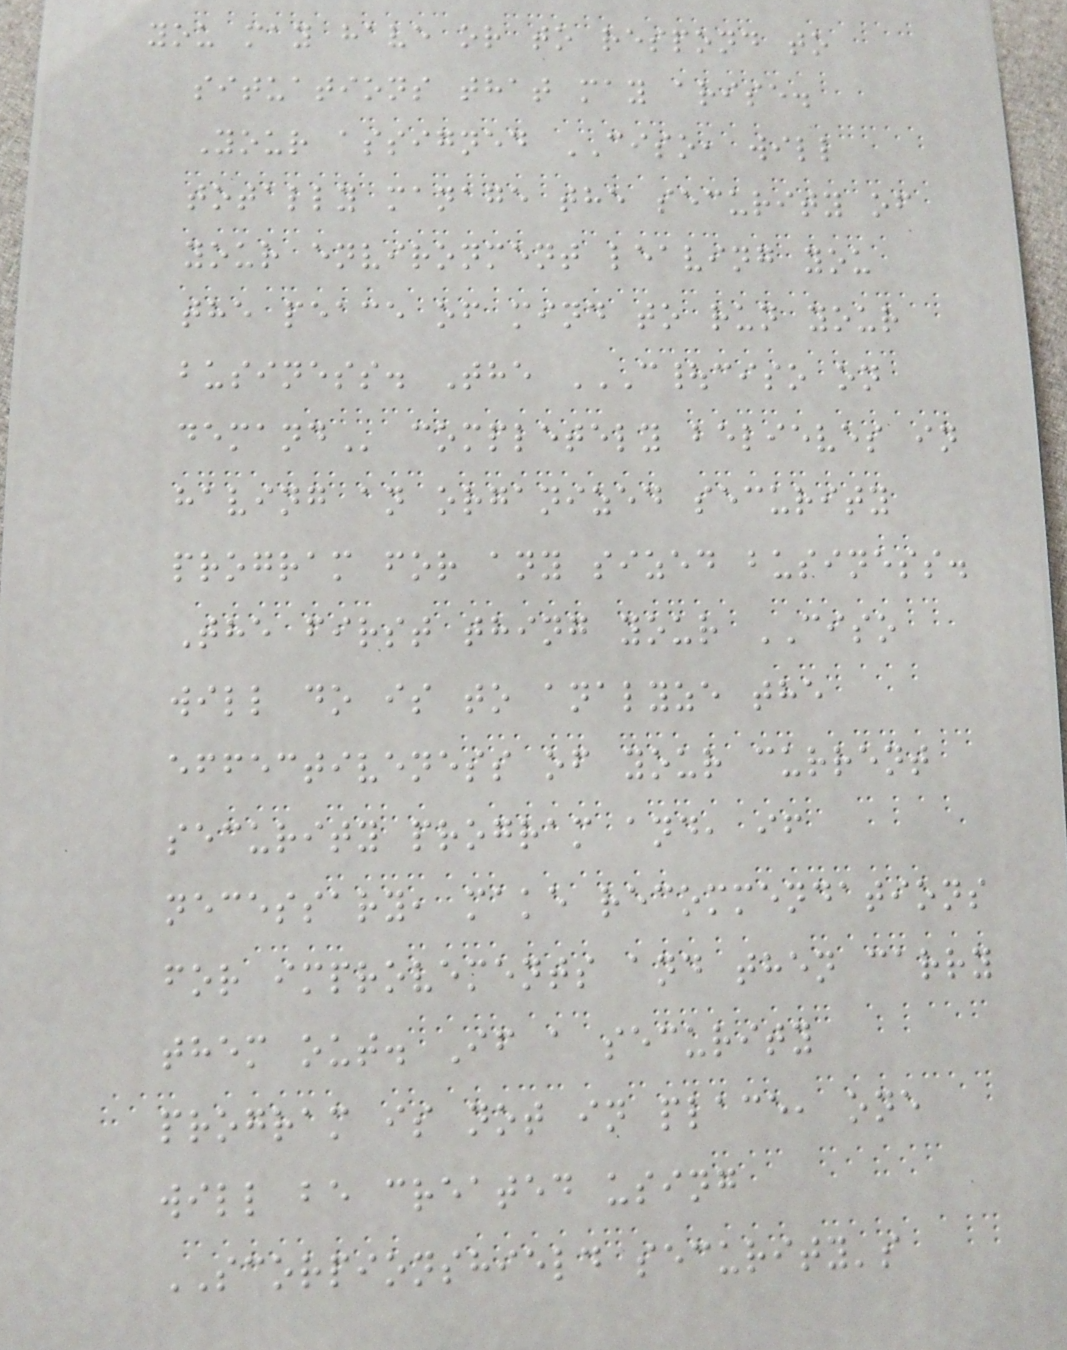you may have or to respond to
situations that may arise.
Your assigned CISO, will
totally manage the security of
your environment leaving you
the peace of mind to run your
business. The C|CISO ON
DEMAND completely believes in
having an organized security
program for any sized business.
The first thing your CISO
will do is to analyze the
effectiveness of your current
security program and, if
necessary, make recommendations
for improvements and then carry
them out. If a security
program is not in place, one
will be created using
SCORPIONSHIELD security's
